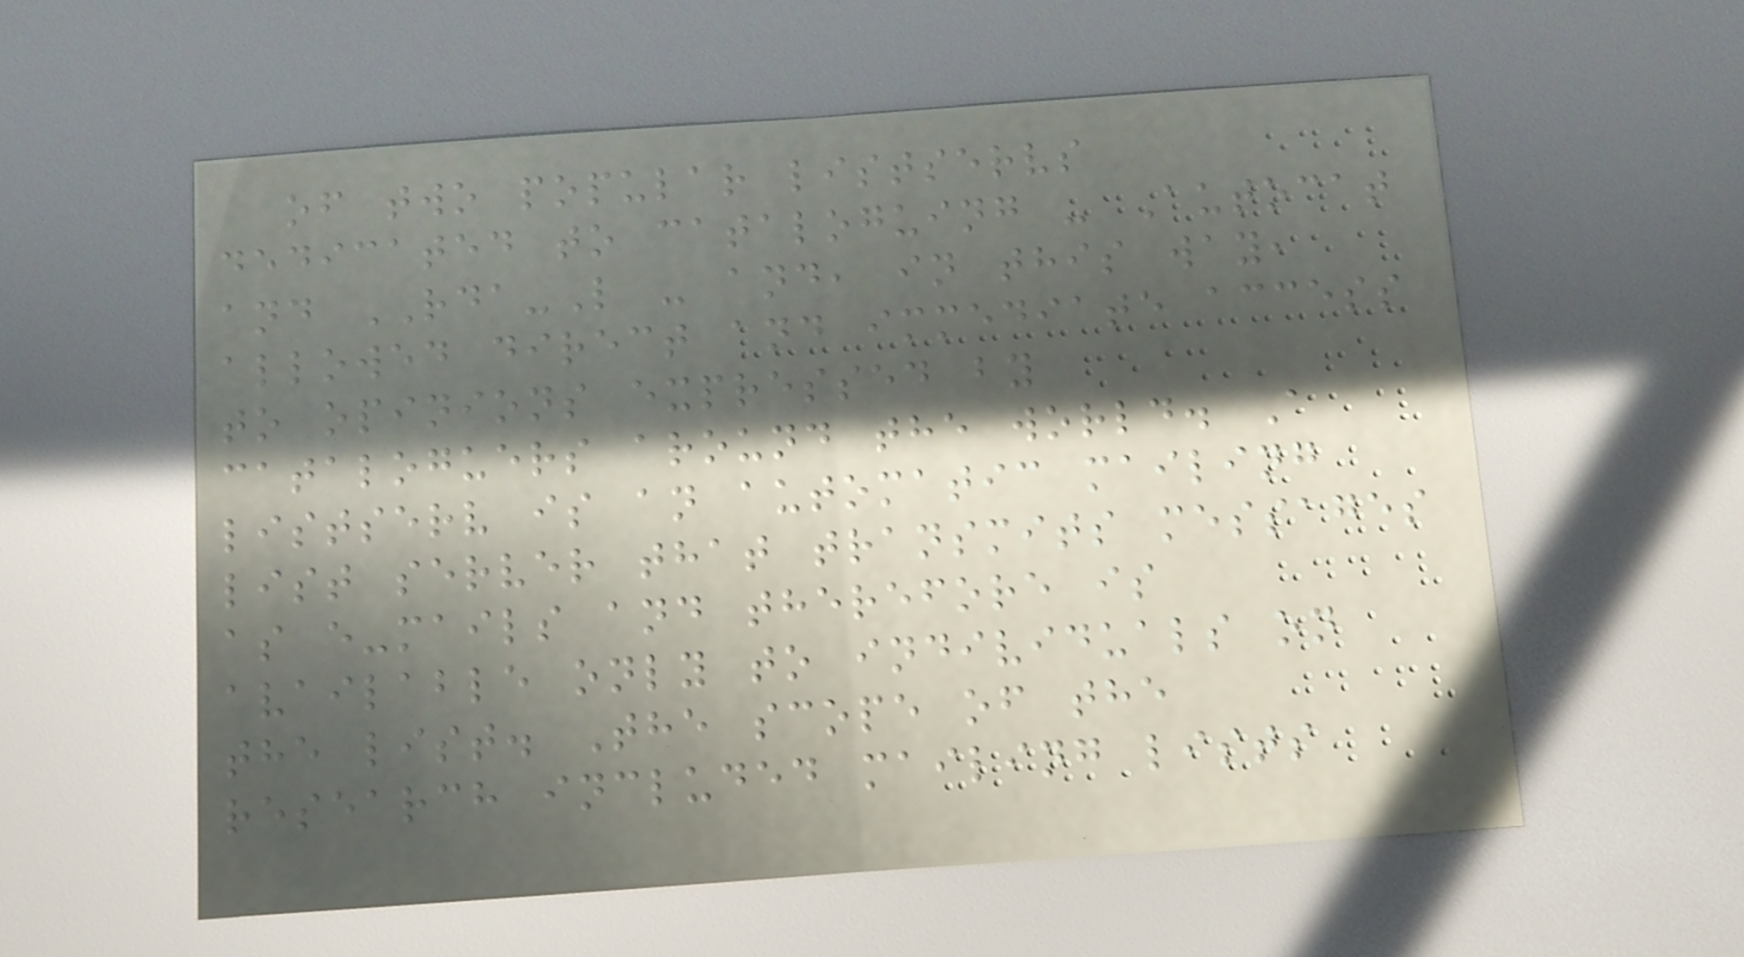of two popular listservs
dedicated to cataloguing - Autocat
and RDA-L - and, in this way,
allowed direct and immediate access
to opinions expressed by
cataloguers around the world. A
listserv is an automatic mailing
list server that transmits messages
as e-mails and therefore is
available only to individuals on
the list. The scope of the
research included mailing lists
